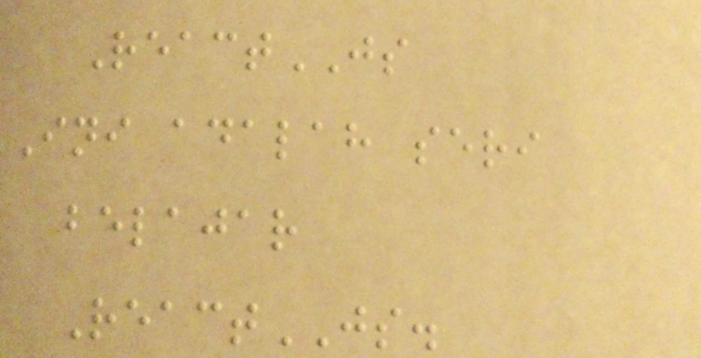ReactJS
Ini adalah seri
belajar
ReactJS.
